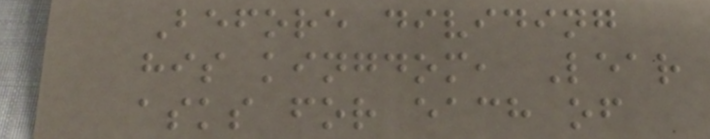Before dividing
his kingdom, Lear
asks for each of
